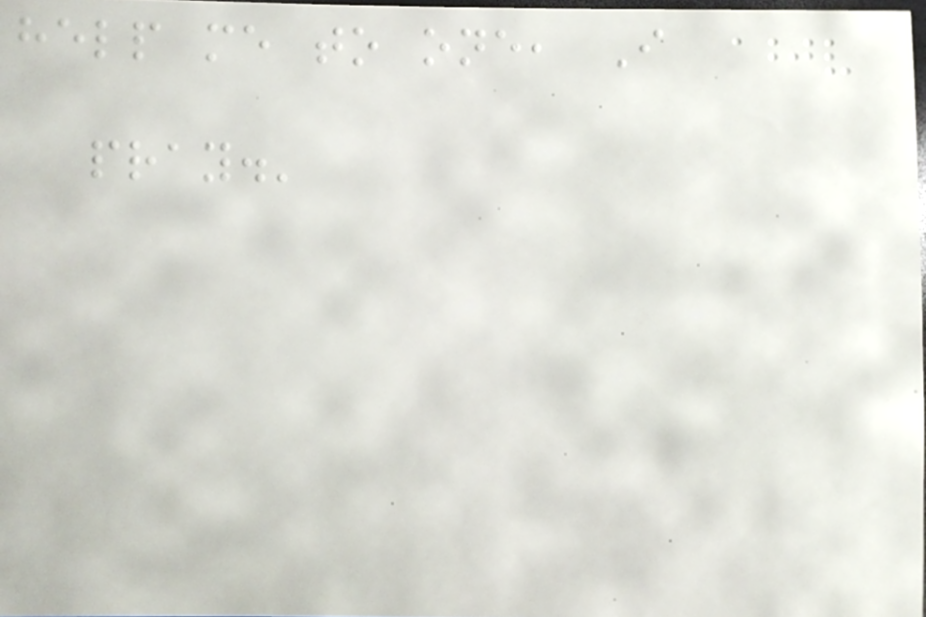help me to one, I
pray.'
